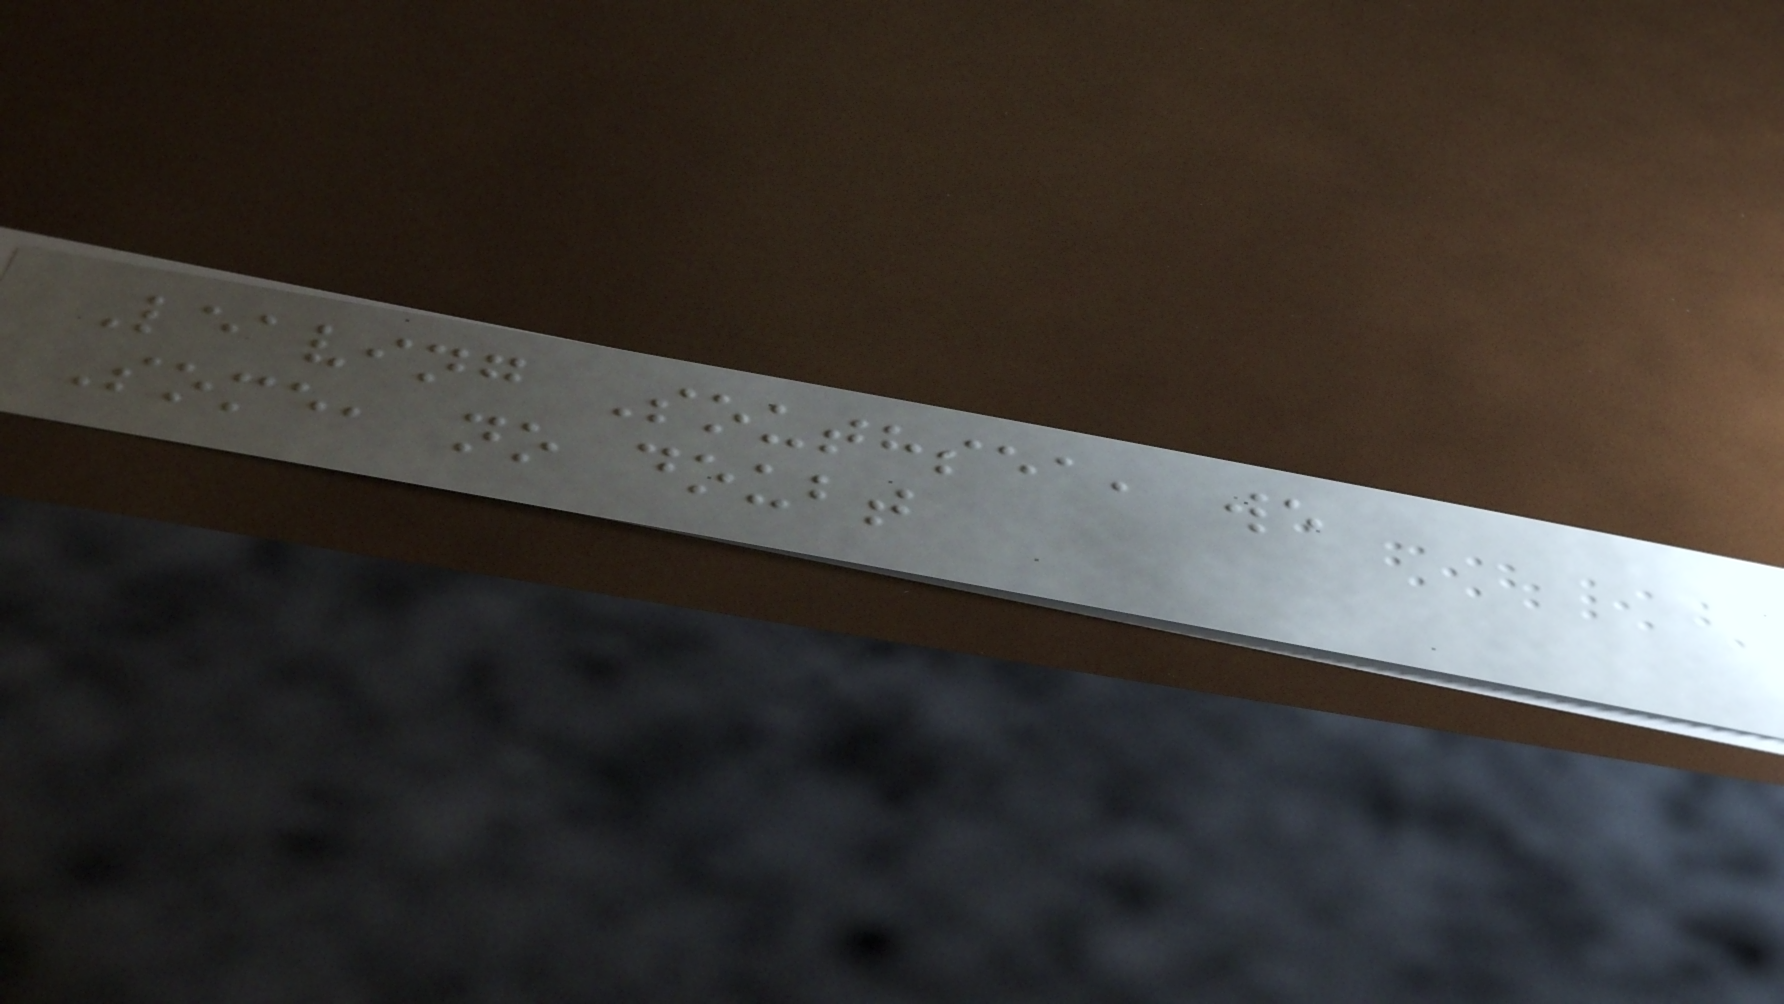Leaving Southsea, we
Some, no doubt
